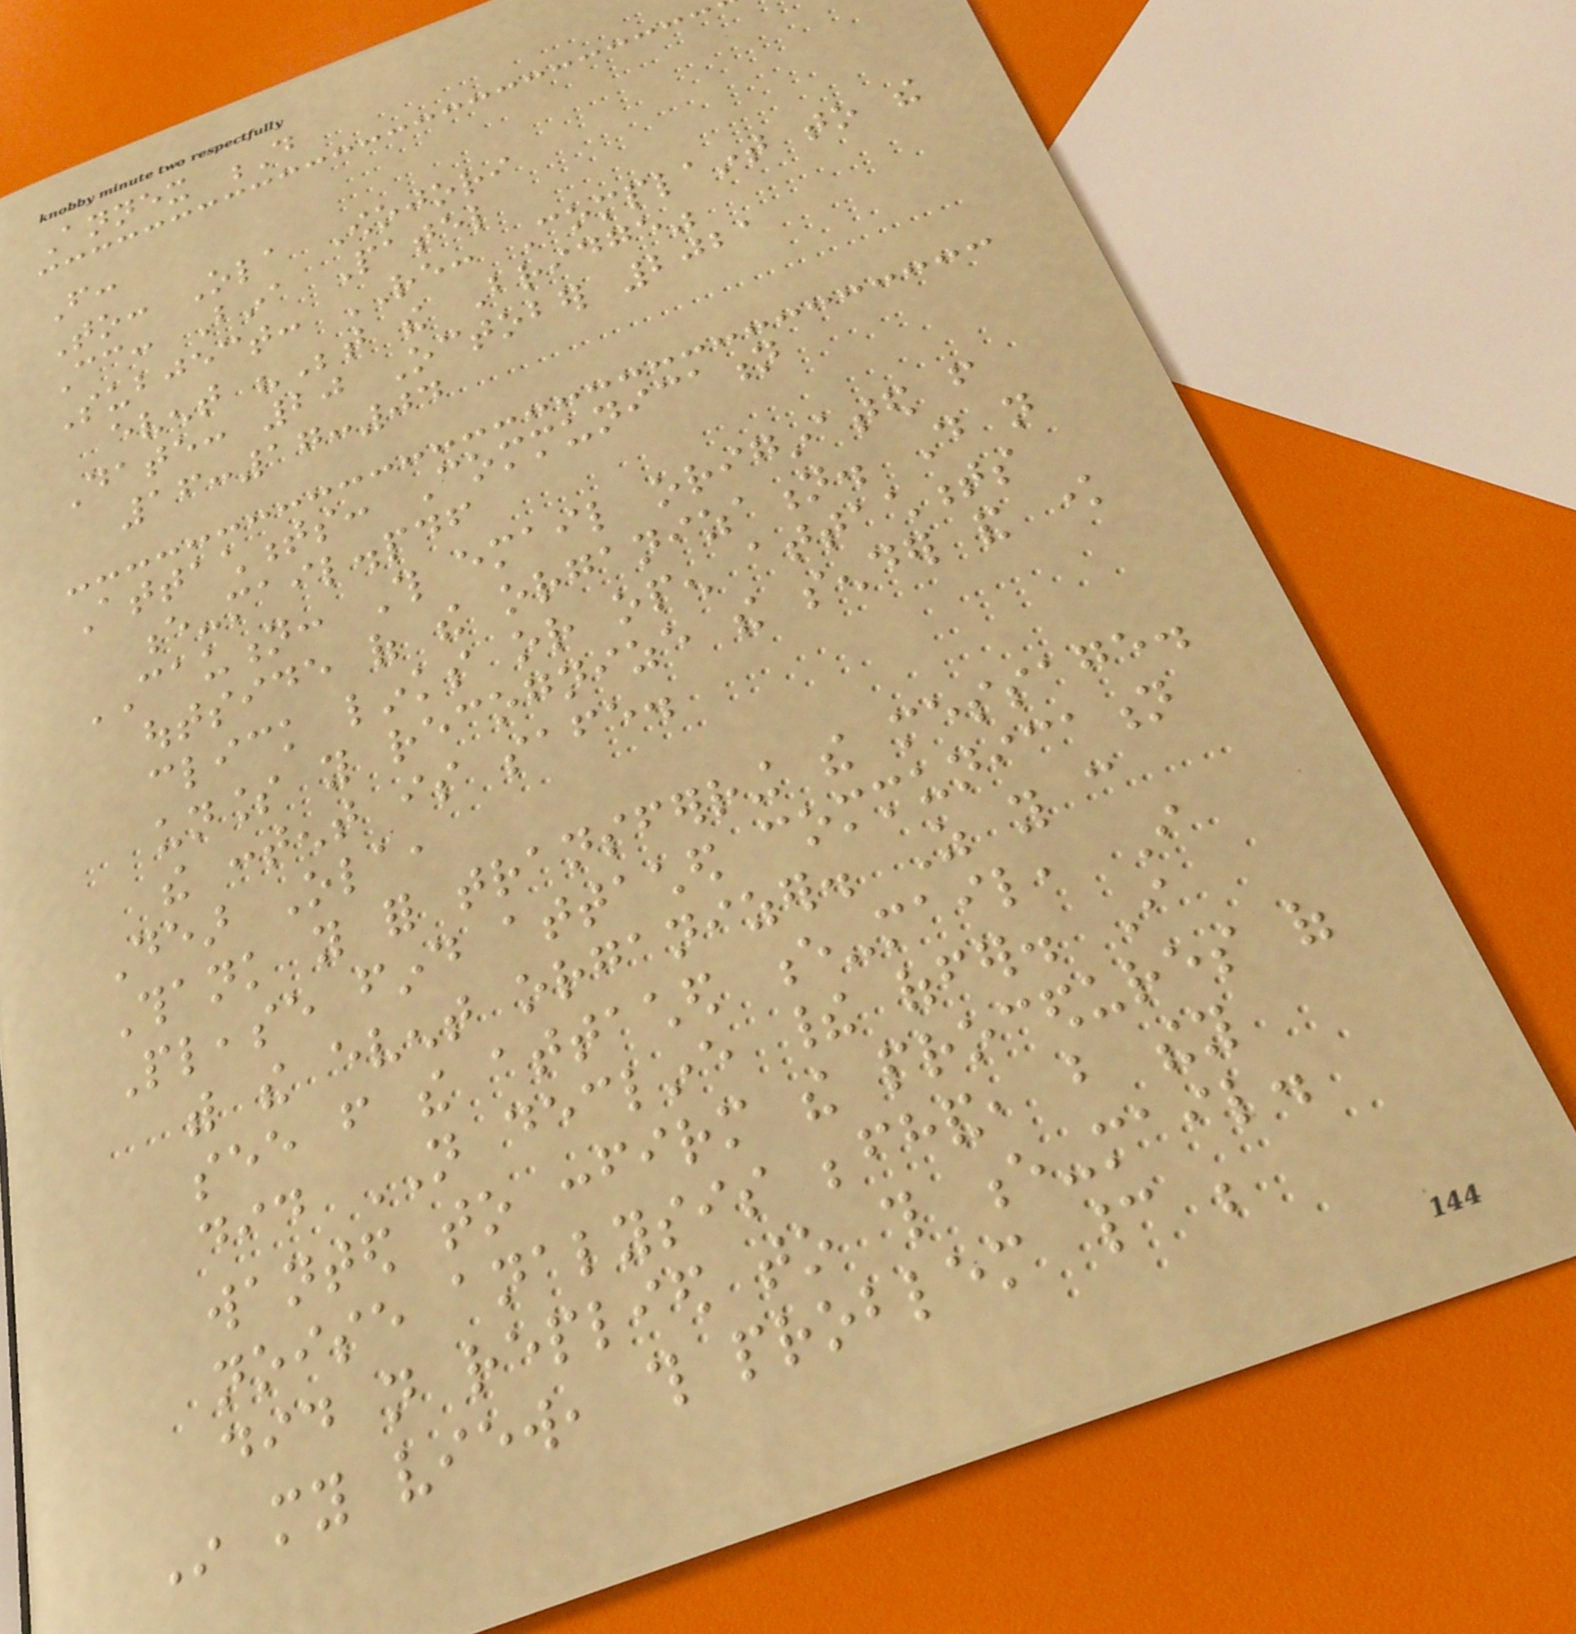Annex D
From:
To: Ola Owojori
Cc: Bina Patel
Subject: RE: Complaint to the
event "Between the Bridge"
Date: 20 October 2021
16:17:04
Attachments: Communication
e-mail.pdf
CAUTION: This email originated from
outside of the organization. Do not
click links or open attachments
unless you recognize the sender and know
the content is safe.
Dear Ola,
Thank you for transferring the message.
Please find attached communication
with the event organizer. As you can
see from the attached e-mail, I
did NOT decline their offer. I
wanted to confirm the procedures of
noise analysis beforehand, but they
did not replied to this e-mail.
In my view, this problem cannot be
